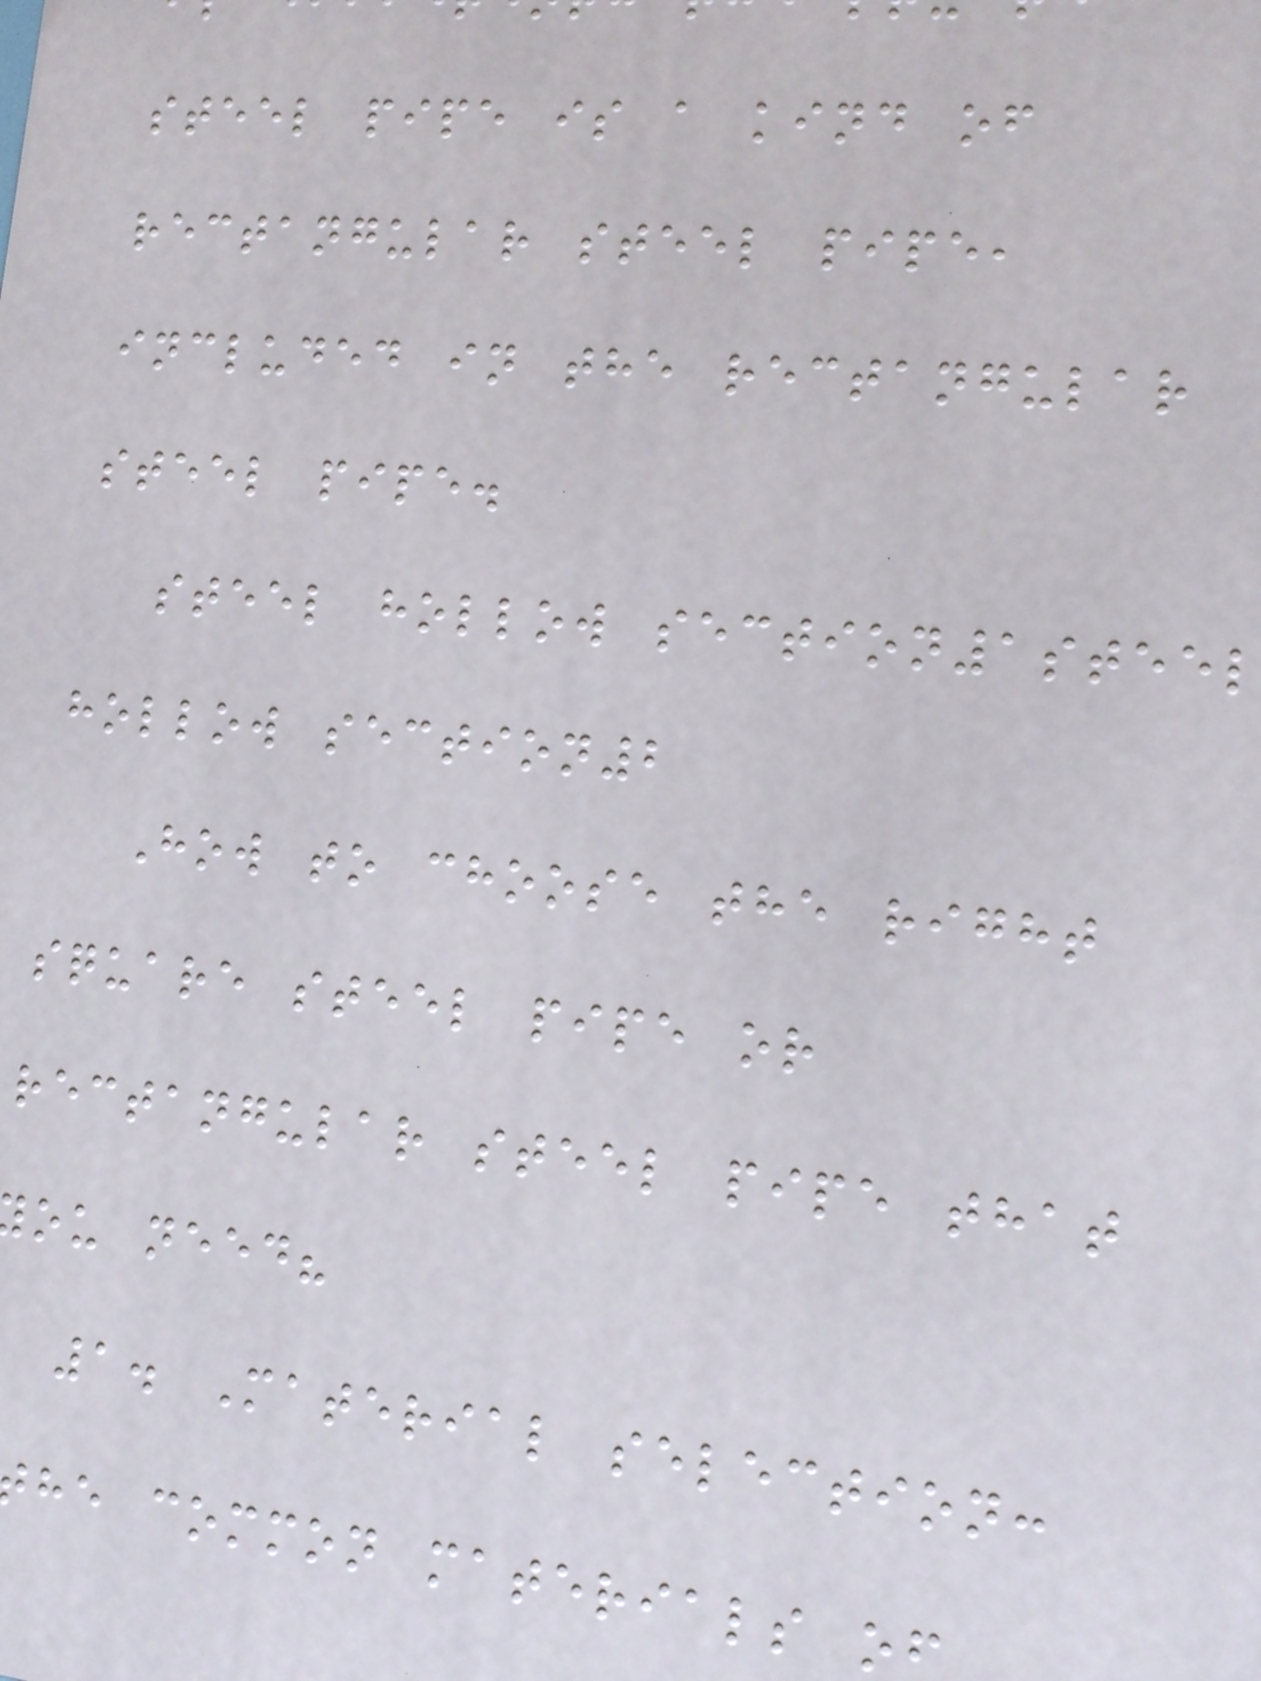steel pipe is a kind of
rectangular steel pipe,
included in the rectangular
steel pipe.
steel hollow section1steel
hollow section2
How to choose the right
square steel pipe or
rectangular steel pipe that
ou need?
1. Material selection:
he common materials o
